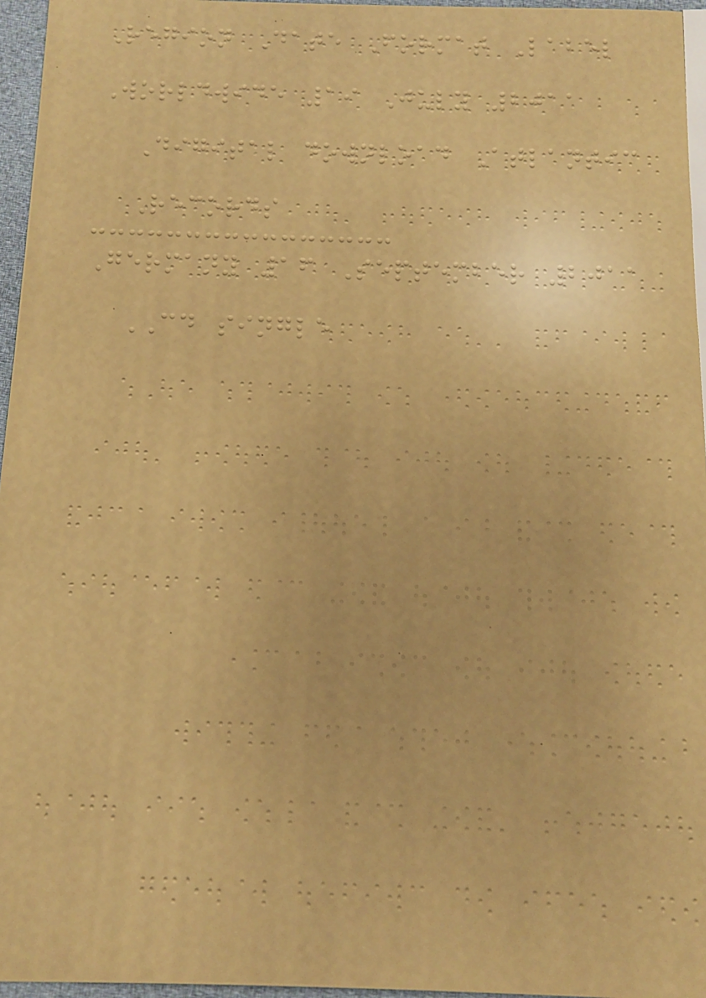Region Date Format Label
Worldwide 19 July 2011
Digital download Atlantic
Records
Germany 16 September 2011
CD single
